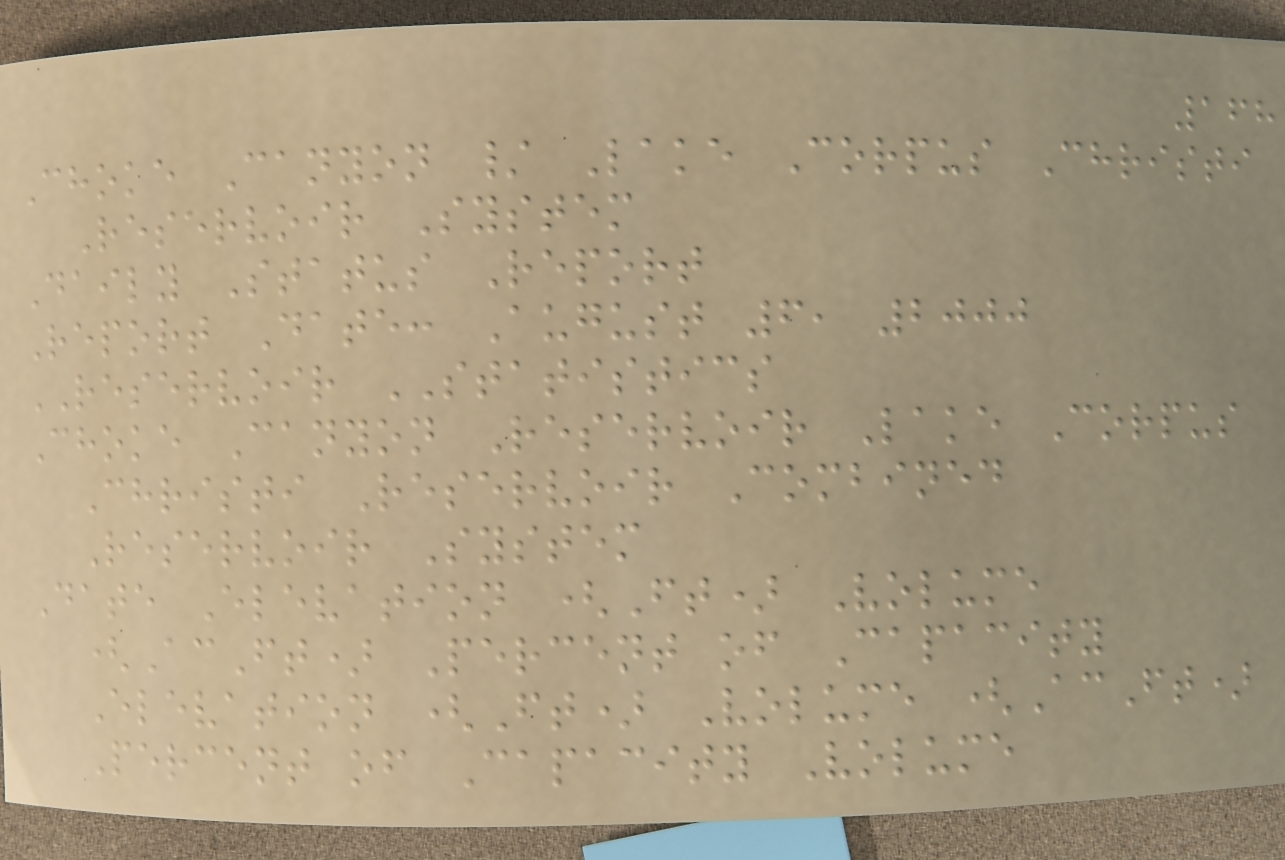168
Choke Canyon / Lake Corpus Christi
Reservoir System
Daily Status Report
Report Date: August 6, 2000
RESERVOIR STATISTICS
Choke Canyon Reservoir Lake Corpus
Christi Reservoir Combined
Reservoir System
Date Elevation (Ft) Volume
(AcFt) Percent of Capacity
Elevation (Ft) Volume (AcFt)
Percent of Capacity Volume
